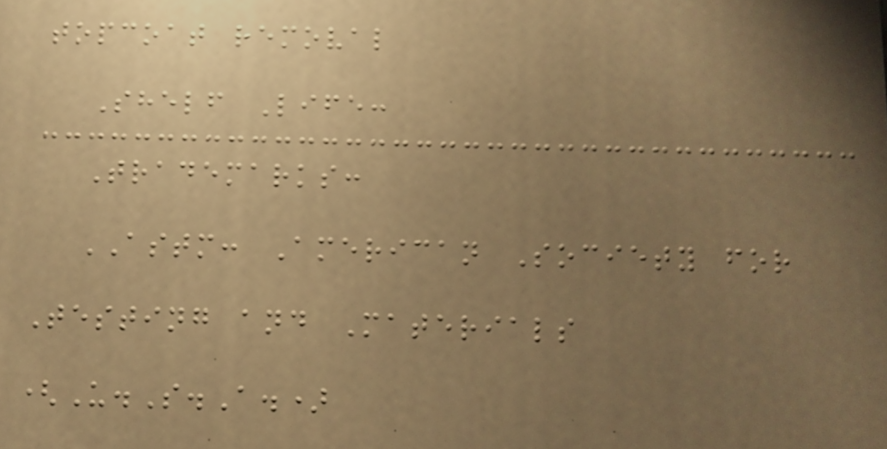topcoat removal
Shelf Life:
Trademarks:
ASTM: American Society for
Testing and Materials
(U.S.A.)
